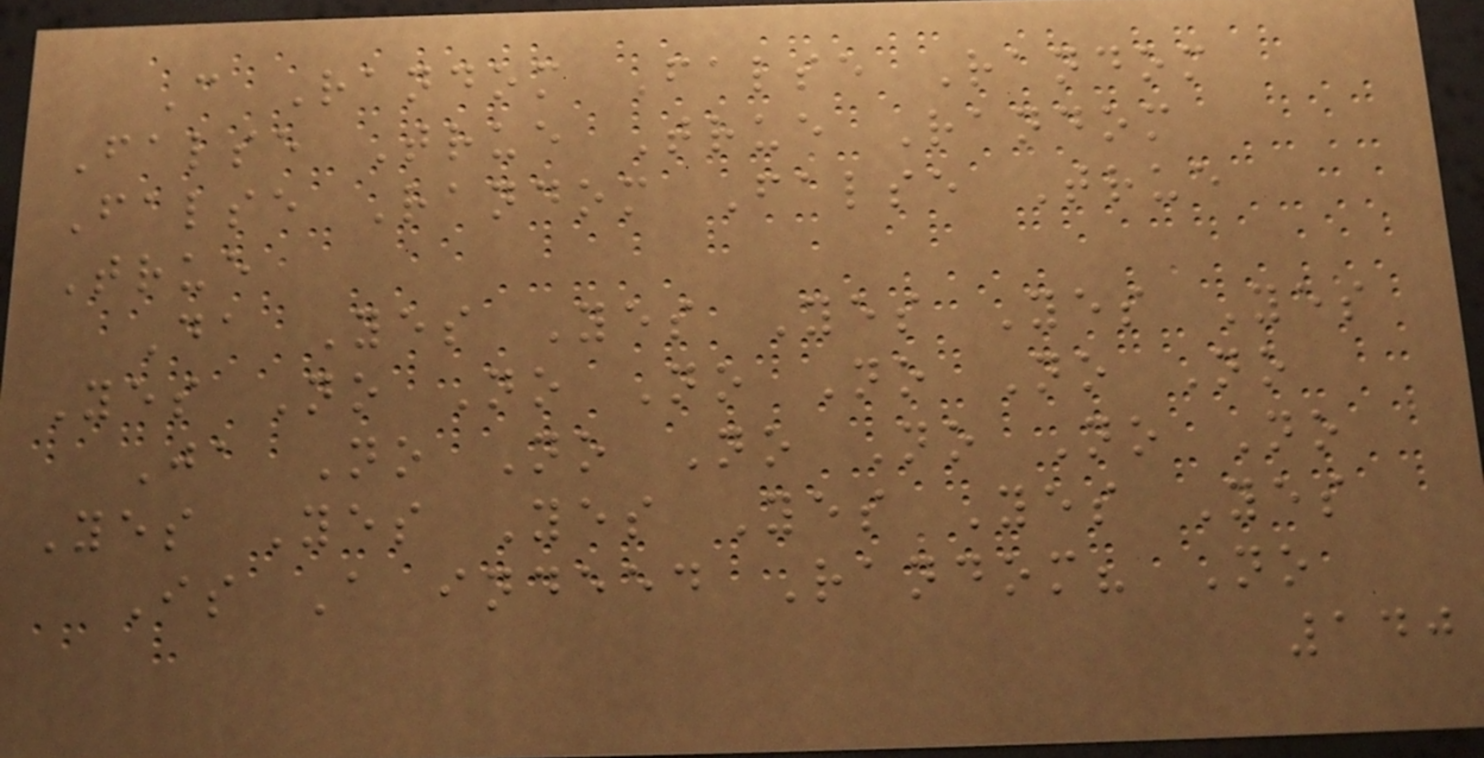C Random False Random
False True True Random
False Random False True
True
Da Yes Yes Yes Yes Yes
Yes No No No No No No
Ja No No No No No No
Yes Yes Yes Yes Yes Yes
Is A indeed Random? No
140
